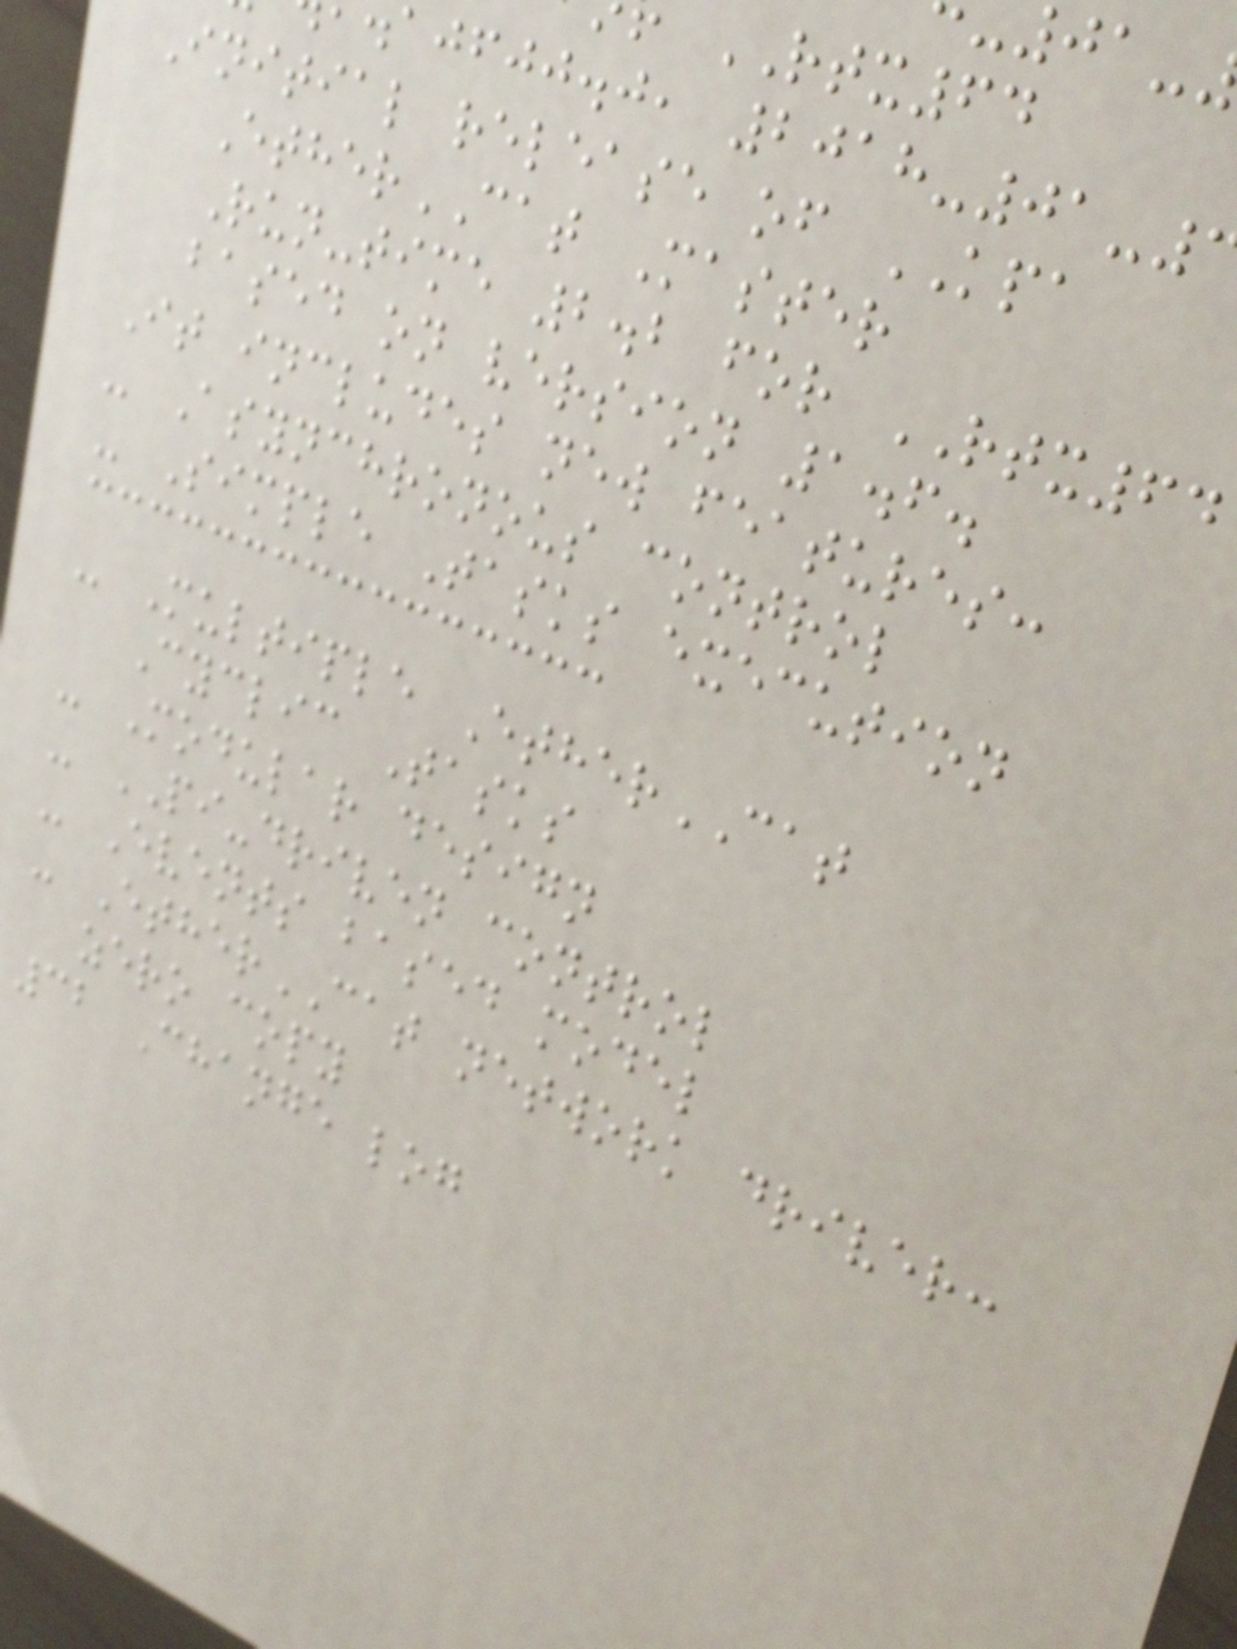RTX64
ajfjj.j, 2018-01-
Initial release of KPA
EtherCAT Master
Run-time 2.2 for RTX64
based on version 1.6.
It includes new features:
- Asynchronous control
- Simple Tasks execution
- Multiple EtherCAT
Cyclic Tasks
- Modular design
- PI-driven control
- Events based model
- EtherCAT network driver:
zero copy
32 Change log
